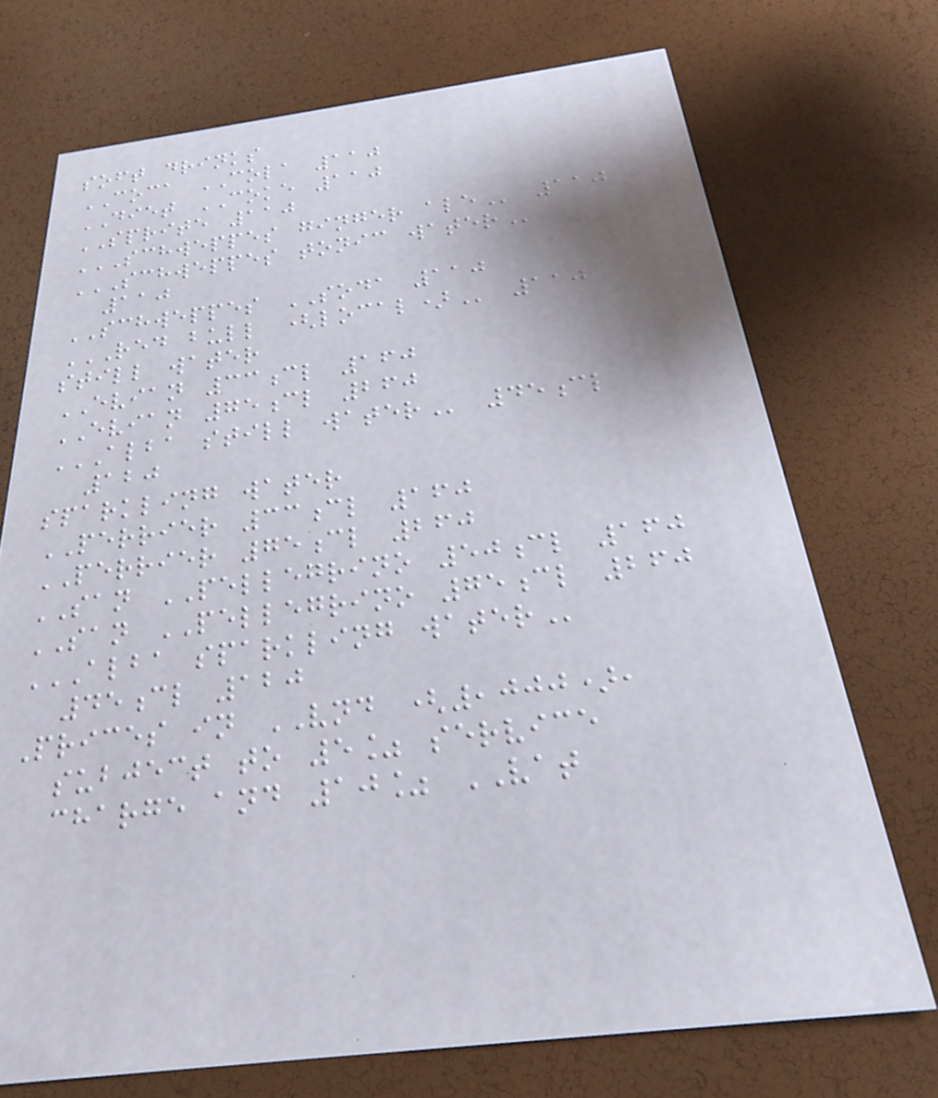soft drinks
COCA COLA 110
DIET COKE 110
SPRITE 110
SCHWEPPES GINGER ALE 110
SCHWEPPES TONIC WATER
110
SCHWEPPES SODA 110
RED BULL (LOCAL) 110
still water
EVIAN 33cl 160
EVIAN 75cl 260
ALBA STILL WATER 45cl
120
sparkling water
PERRIER 33cl 160
PERRIER 75cl 260
SAN PELLEGRINO 50cl 160
SAN PELLEGRINO 75cl 260
ALBA SPARKLING WATER
45cl 120
Prices in VND (,000),
subject to 5% service
charge and 10% VAT
